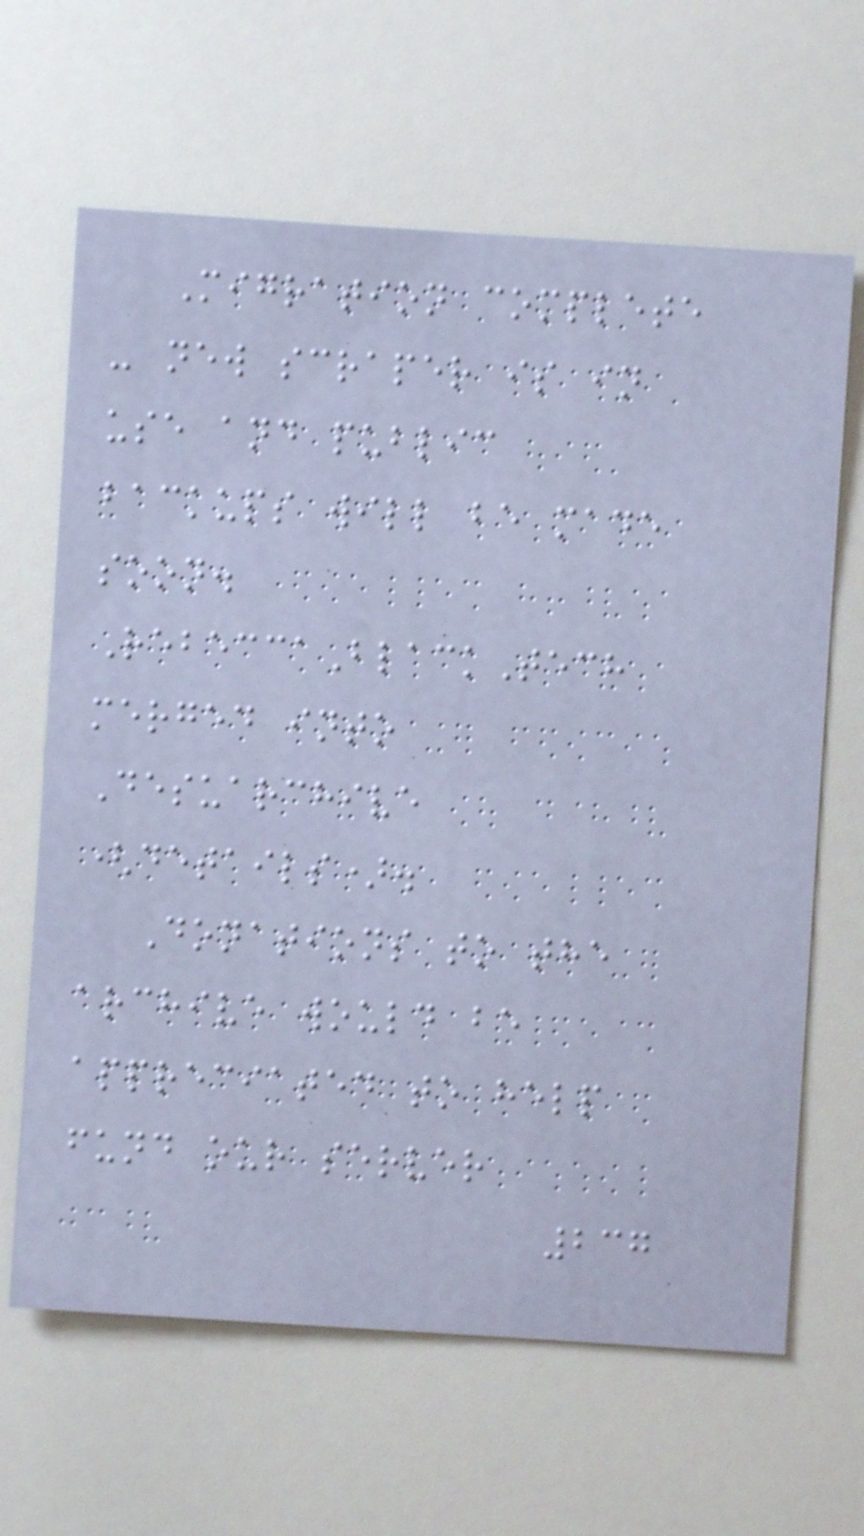Migration complete
- new scraper is in
use and public
backups will be made
soon.
RebeccaBlackTech
merged into
Desuarchive
(details).
Donations to the
archive would be
appreciated to help
fund our server
237
